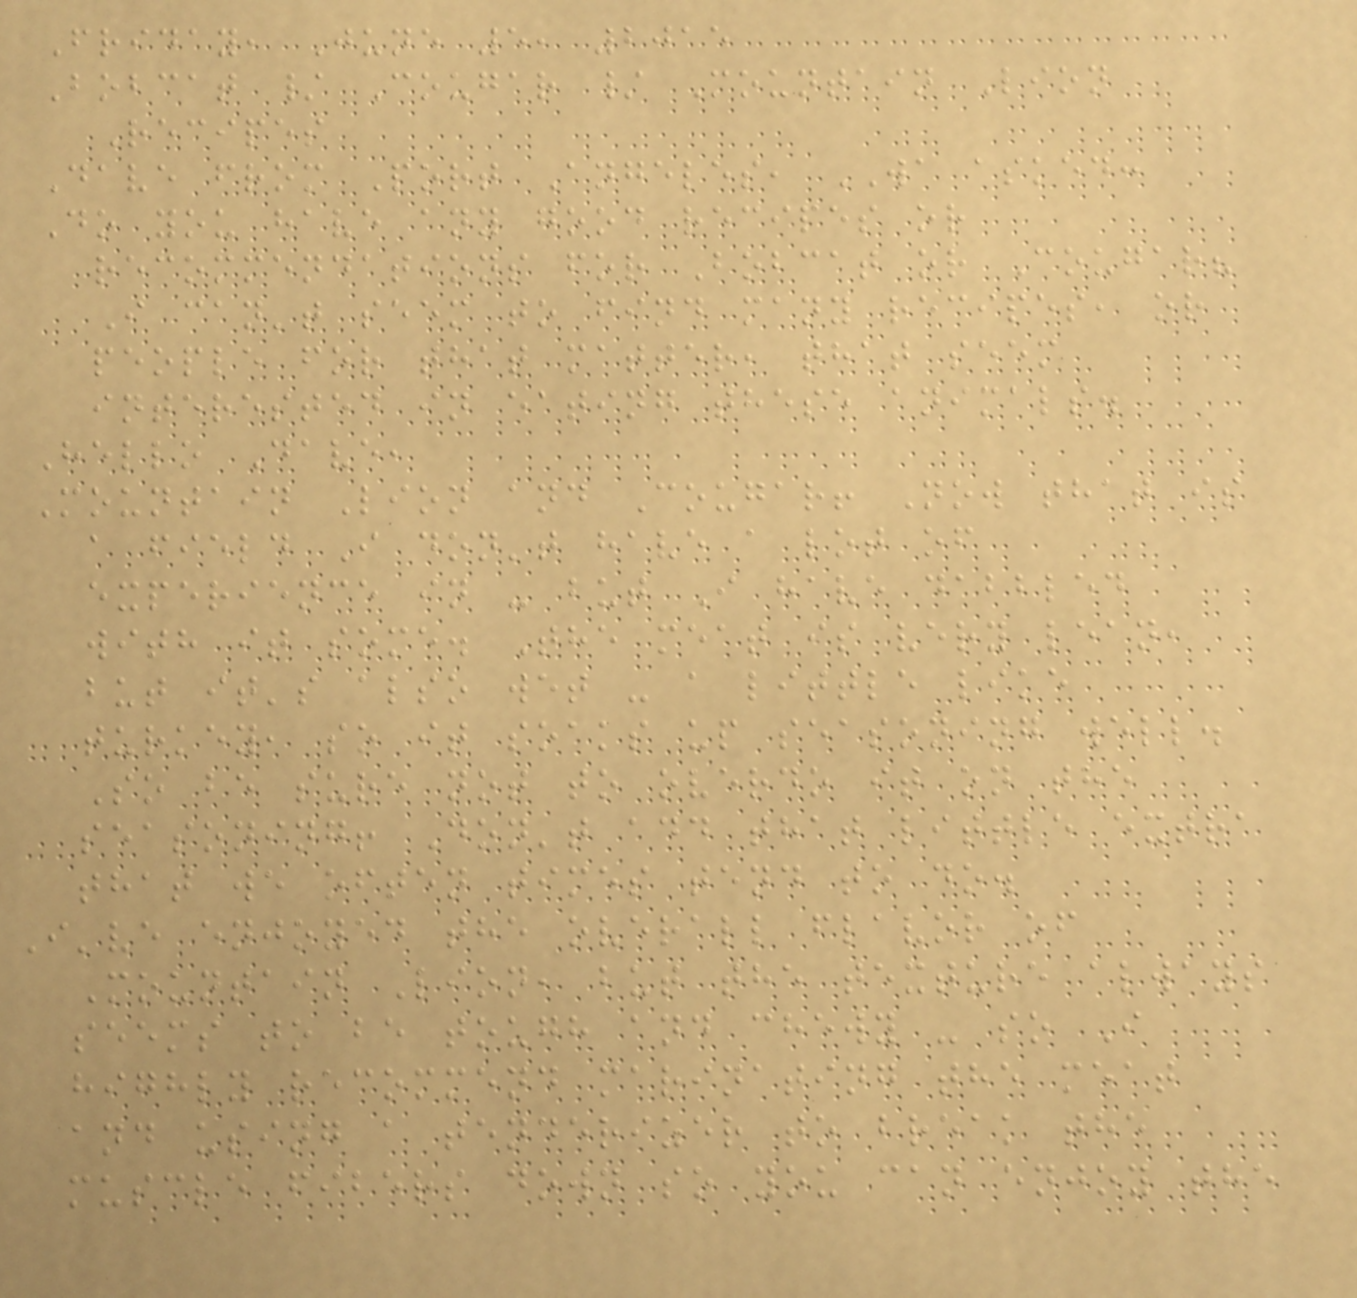Friday, June 5, 2015
Bobcat / Cougar / Mountain Lion
Recipes
Dave from Port Angeles, WA asked:
Do you have any good recipes or
recommendations for Bobcat or Cougar?
I can't seem to find many recipes, or
people for that matter, that seem
interested in eating these animals.
Hello Dave,
Mountain Lion and Cougar! Now that is
a field I don't have a lot of
experience in - but I have dabbled
with it some. The meat is very lean,
but it's also wet - a little like
turkey, so it soaks up seasoning well.
So be sure not to overdo it on the
seasoning! Don't add that little extra
that we often times tend to do.
I've enjoyed the overall flavor of
Mountain Lion, but the texture always
seems to be tough and chewy - so I
highly recommend marinating the meat
and using a tenderizer to break the
muscle fibers down so you can enjoy the
